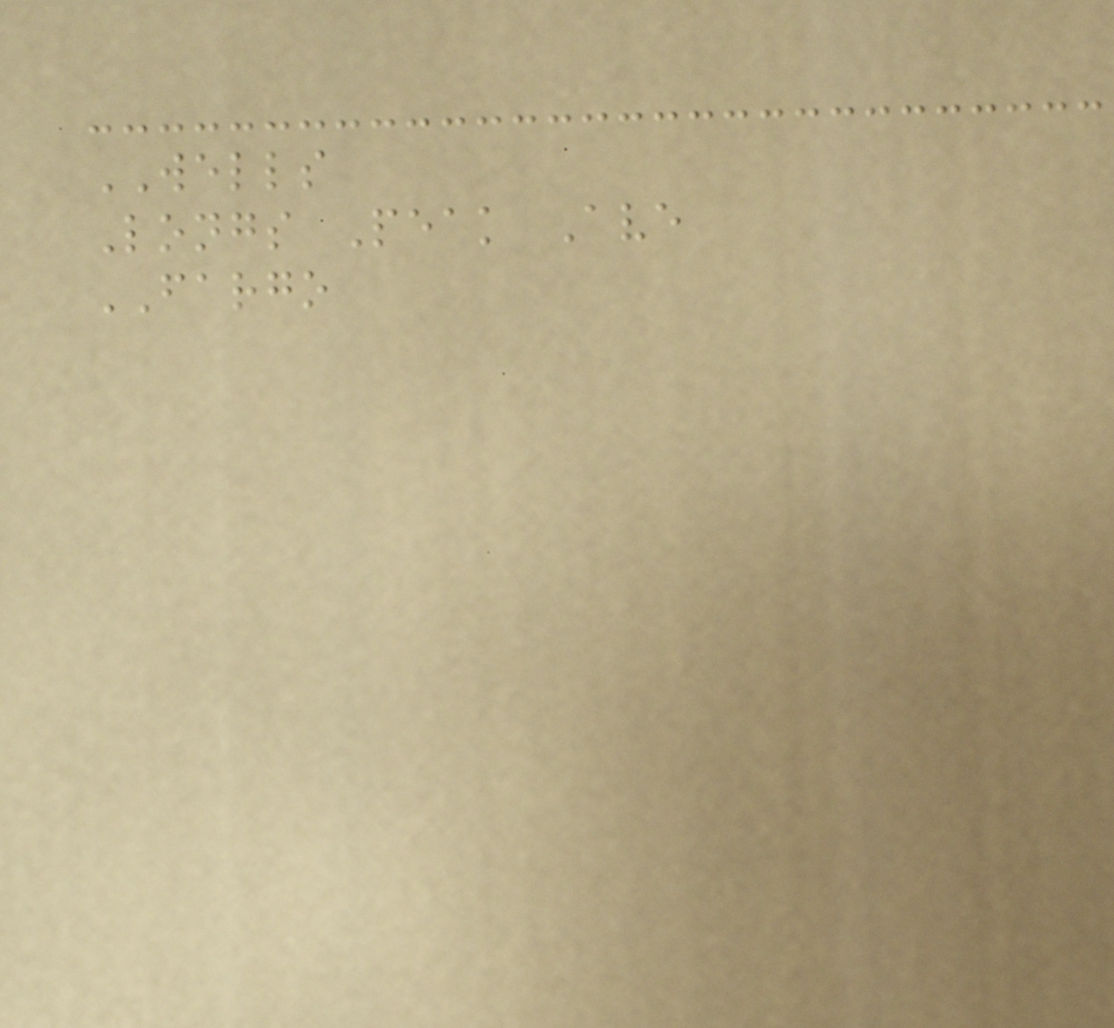WELLS
Longs Peak Ave
FARGO
